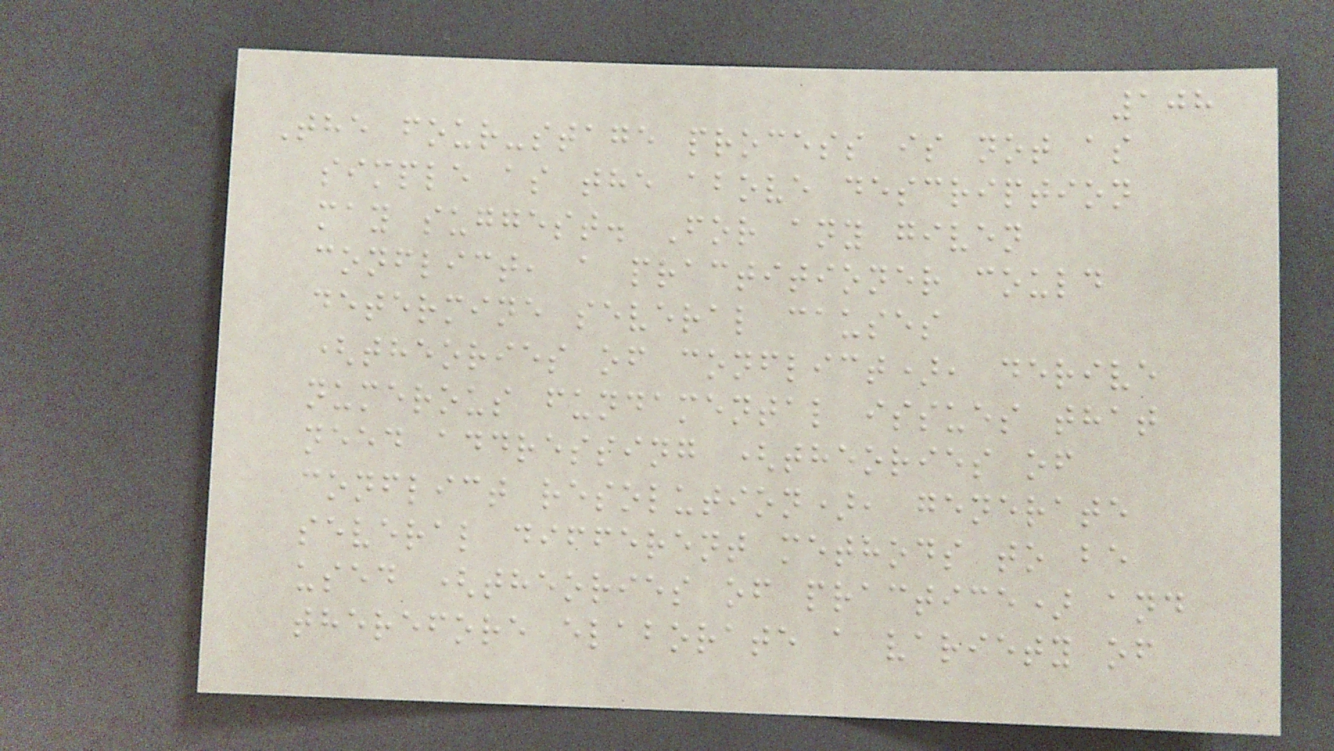108
The four-stage process is not as
simple as the above description
may suggest. For any given
conflict, a practitioner could
determine several causes
(theories of conflict), derive
numerous fundamental issues that
need addressing (theories of
conflict resolution), generate
several different methods to be
used (theories of practice) and
therefore elaborate a variety of
